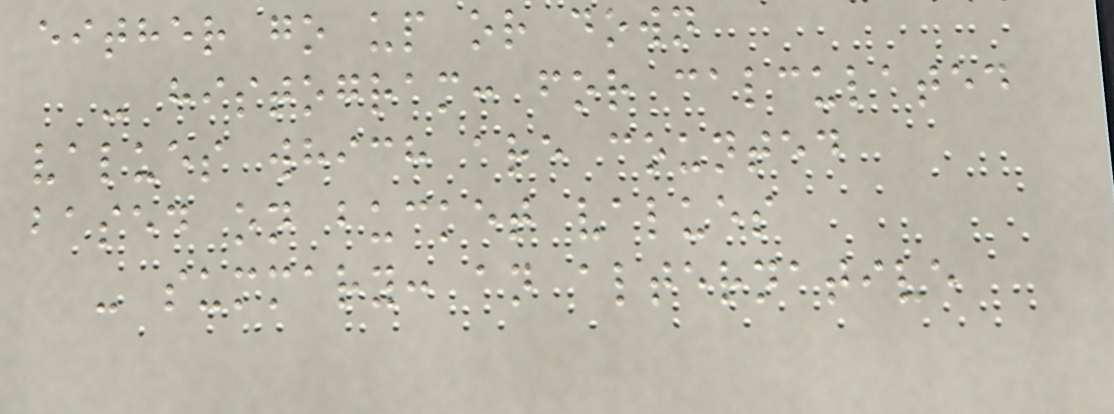either go up or down
- histogram: for calculated
values which are counted
based on bucket values
- summary: an alternative
